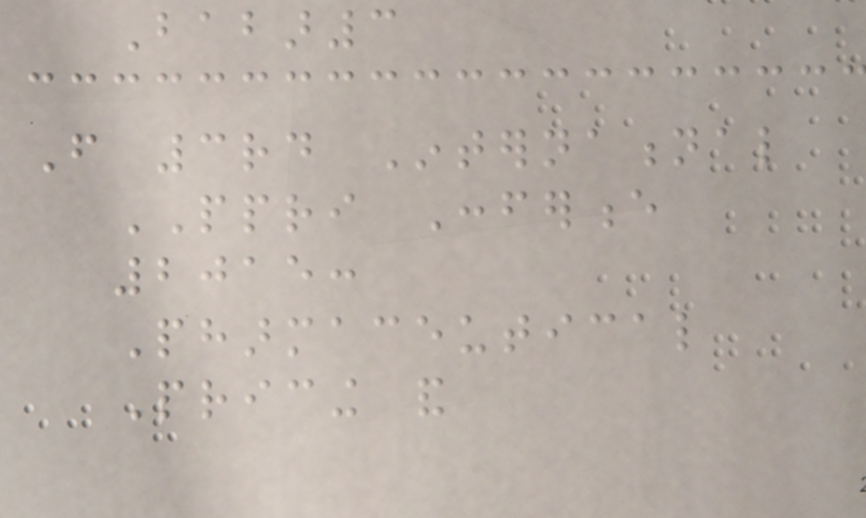Babar3
From 3rd International
PPRI Conference
2015:
Pharmaceutical
Pricing and
